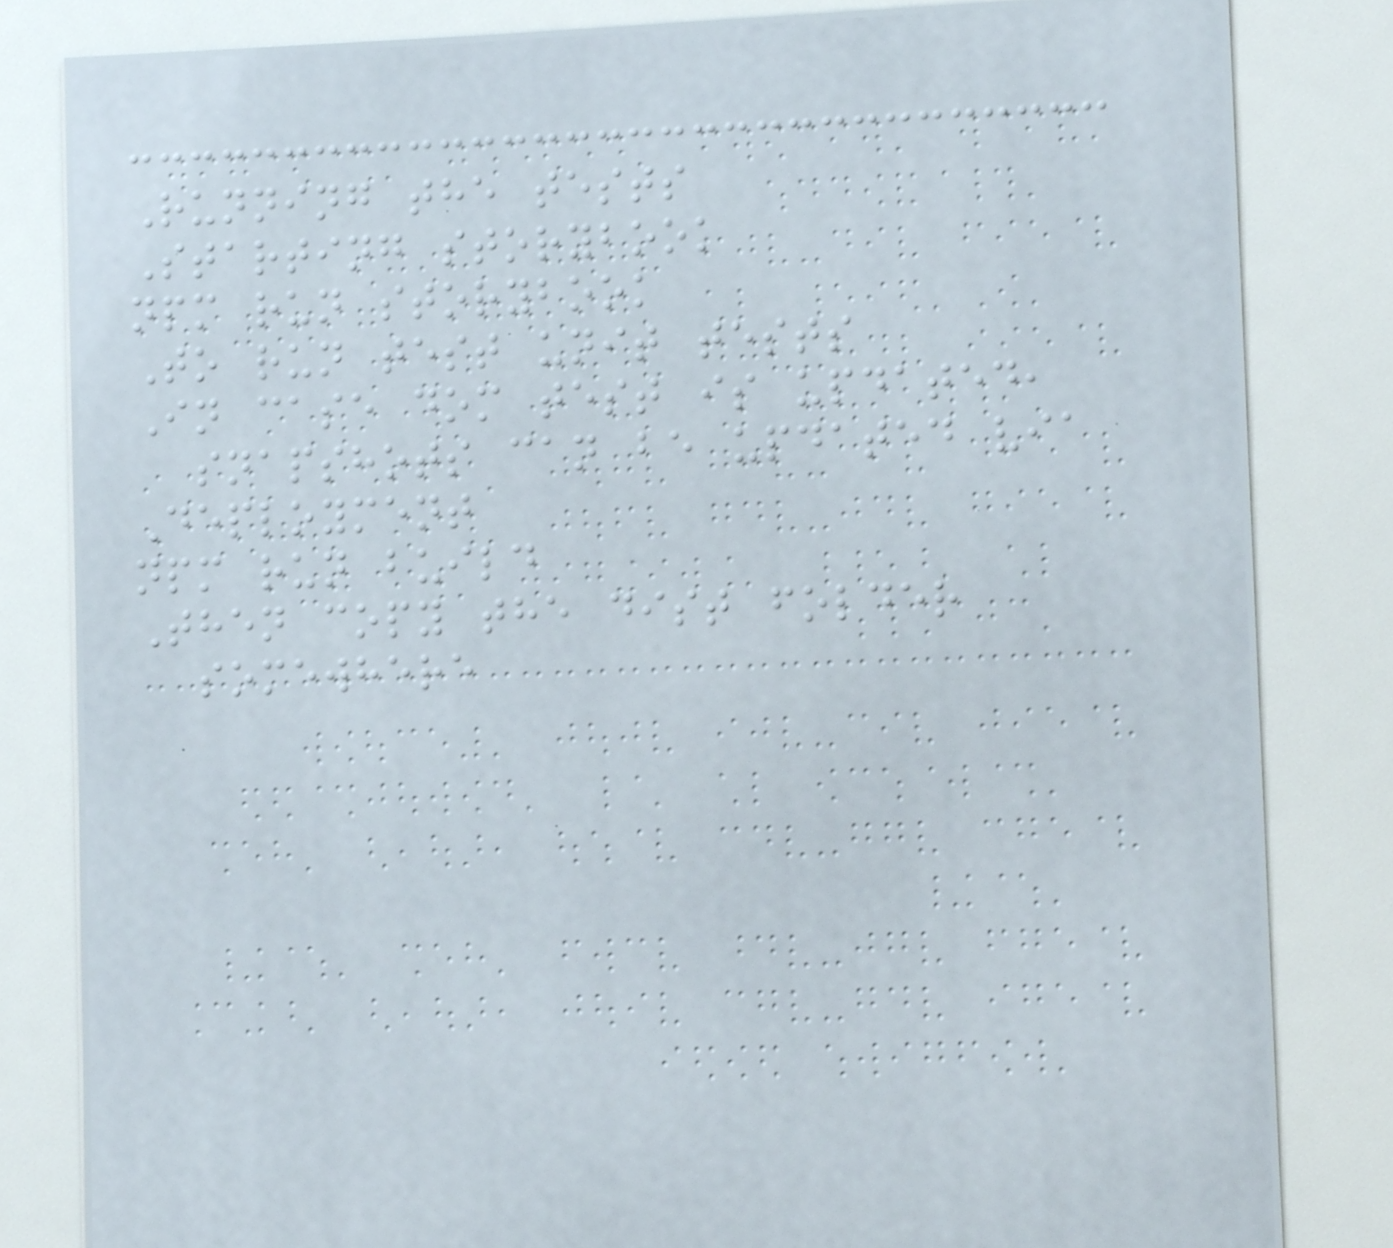Running the tests
Starting storybook
npm run storybook
To run test unit tests
In case dom test is updated,
snapshots can be updated via
Deployment
npm run build
Then copy the dist folder
somewhere
